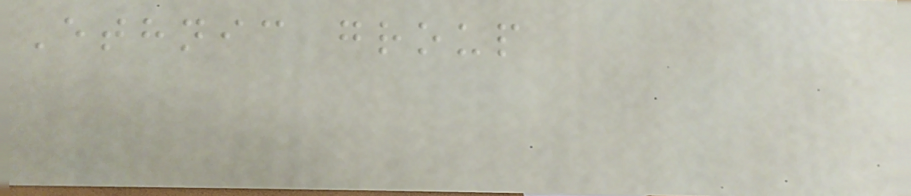Ethnic group
